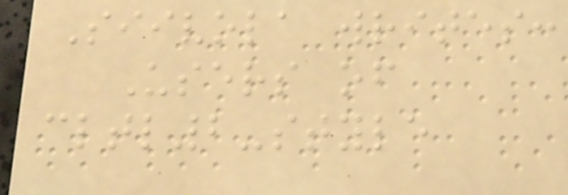Siivola writes:
Users of
cltl2-style
